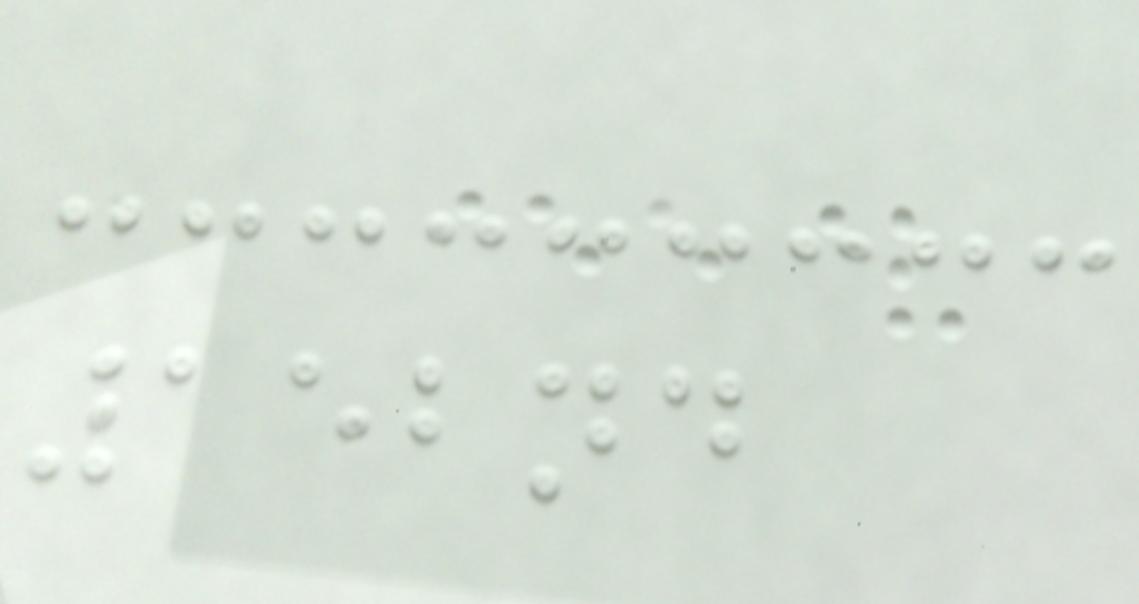152nd
